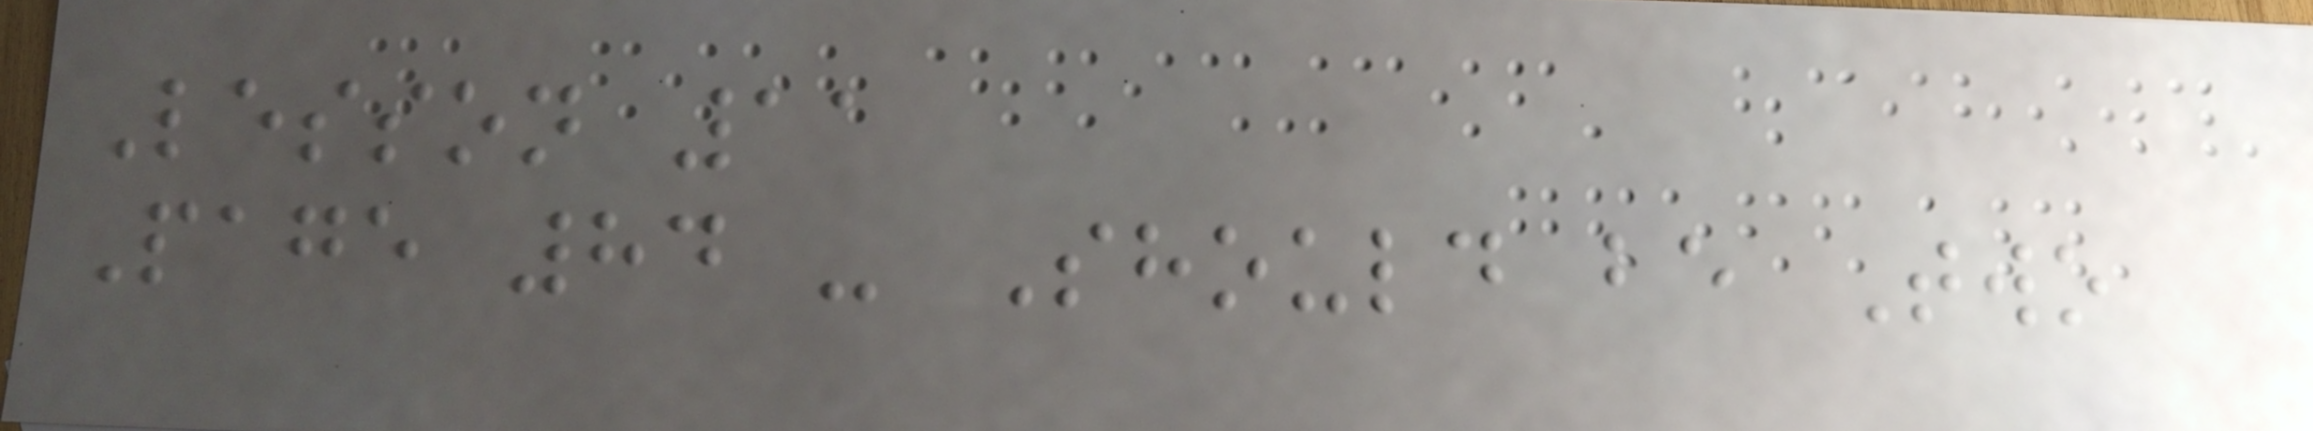Lesson 11
Page 84 - Should be Two
